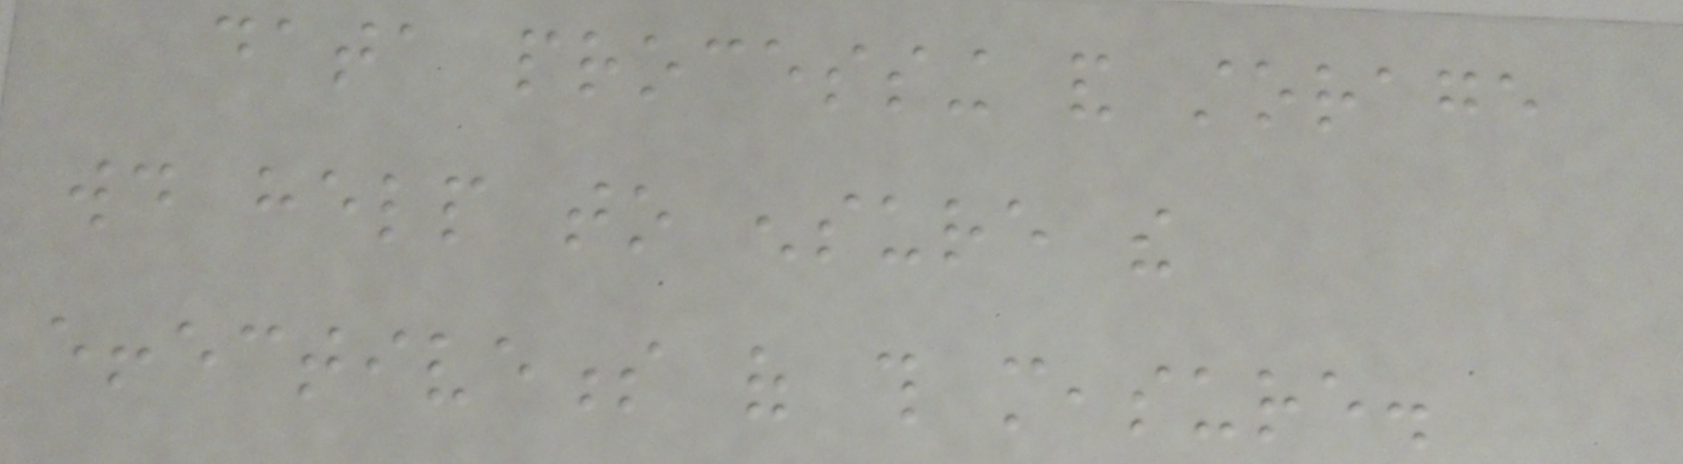data processing and storage
would help to ensure the
effectiveness of this measure.
